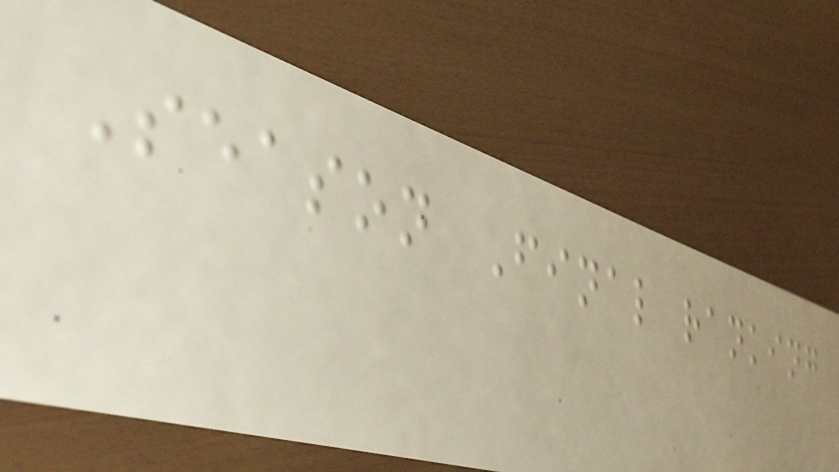Season Final ranking
